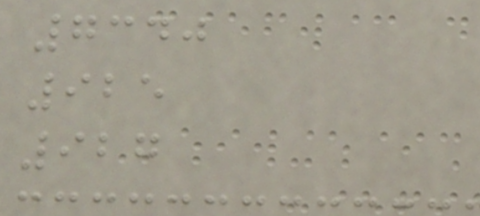7340
925
927
